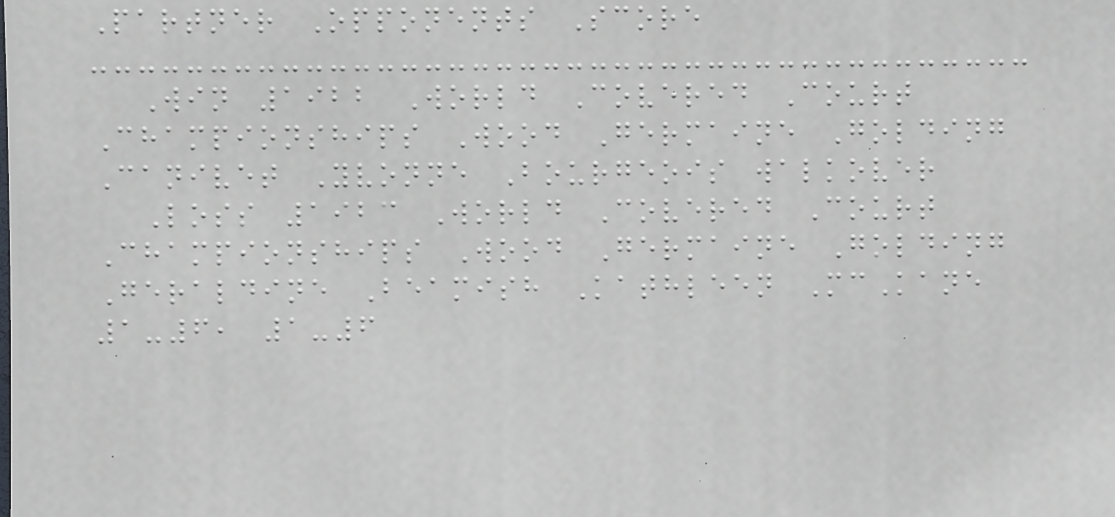Partner Opponents Score
Win 1922 World Covered Court
Championships Wood Germaine Golding
Canivet Yvonne Bourgeois walkover
Loss 1923 World Covered Court
Championships Wood Germaine Golding
Geraldine Beamish Kathleen McKane
1-6, 1-6
